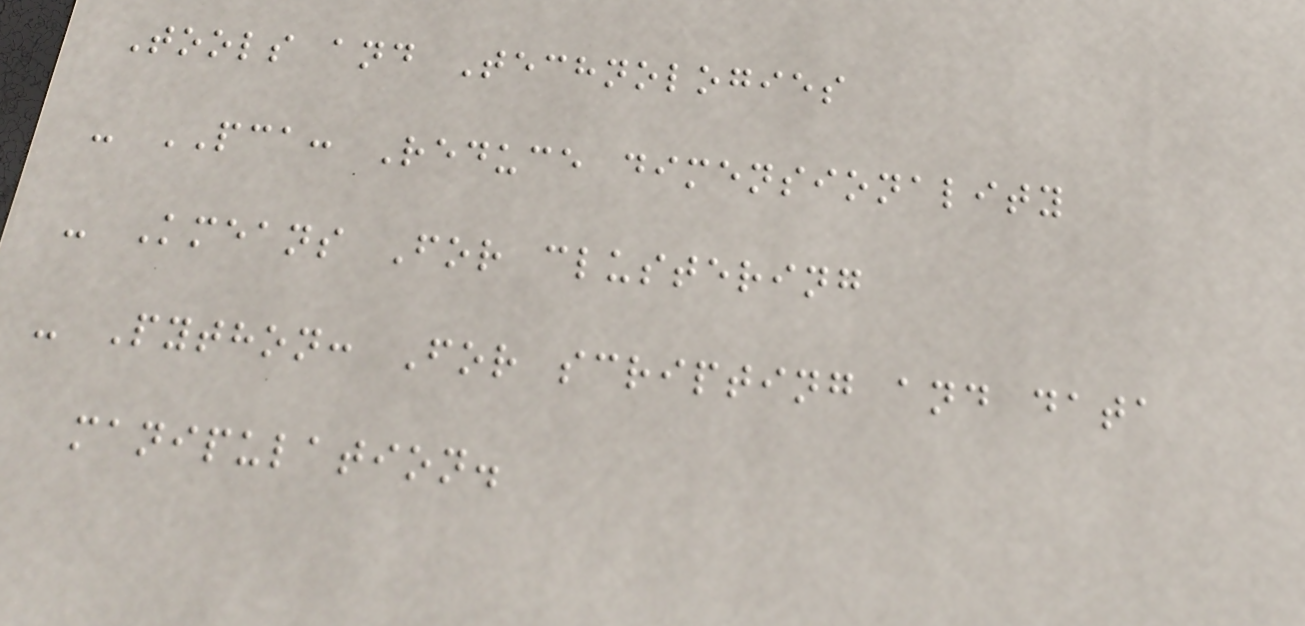Tools and Technologies
- PCA: Reduce dimensionality
- Kmeans For clustering
- Python: For scripting and data
manipulation.
